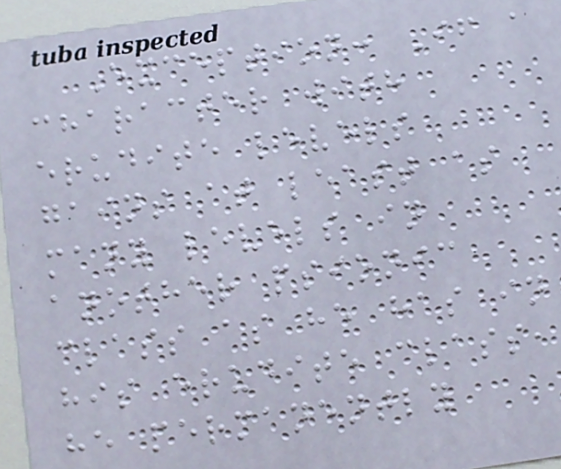Exception: If a
character with
erudite levels
gains at least as
many levels in
another psionic
class as he has in
his erudite class,
he permanently
